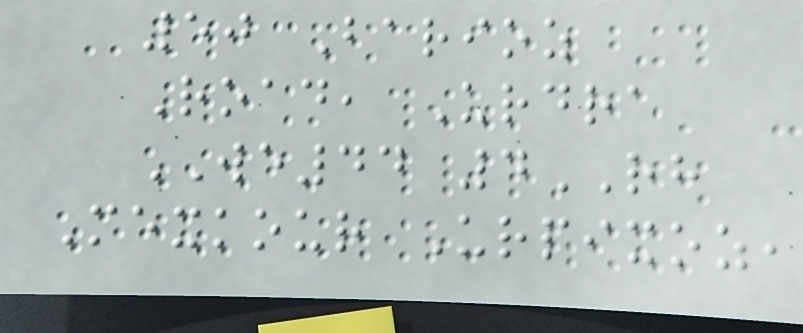50 Barioz
Road, Urdra
WE44 4RH
Mexkour Urpixoz,
